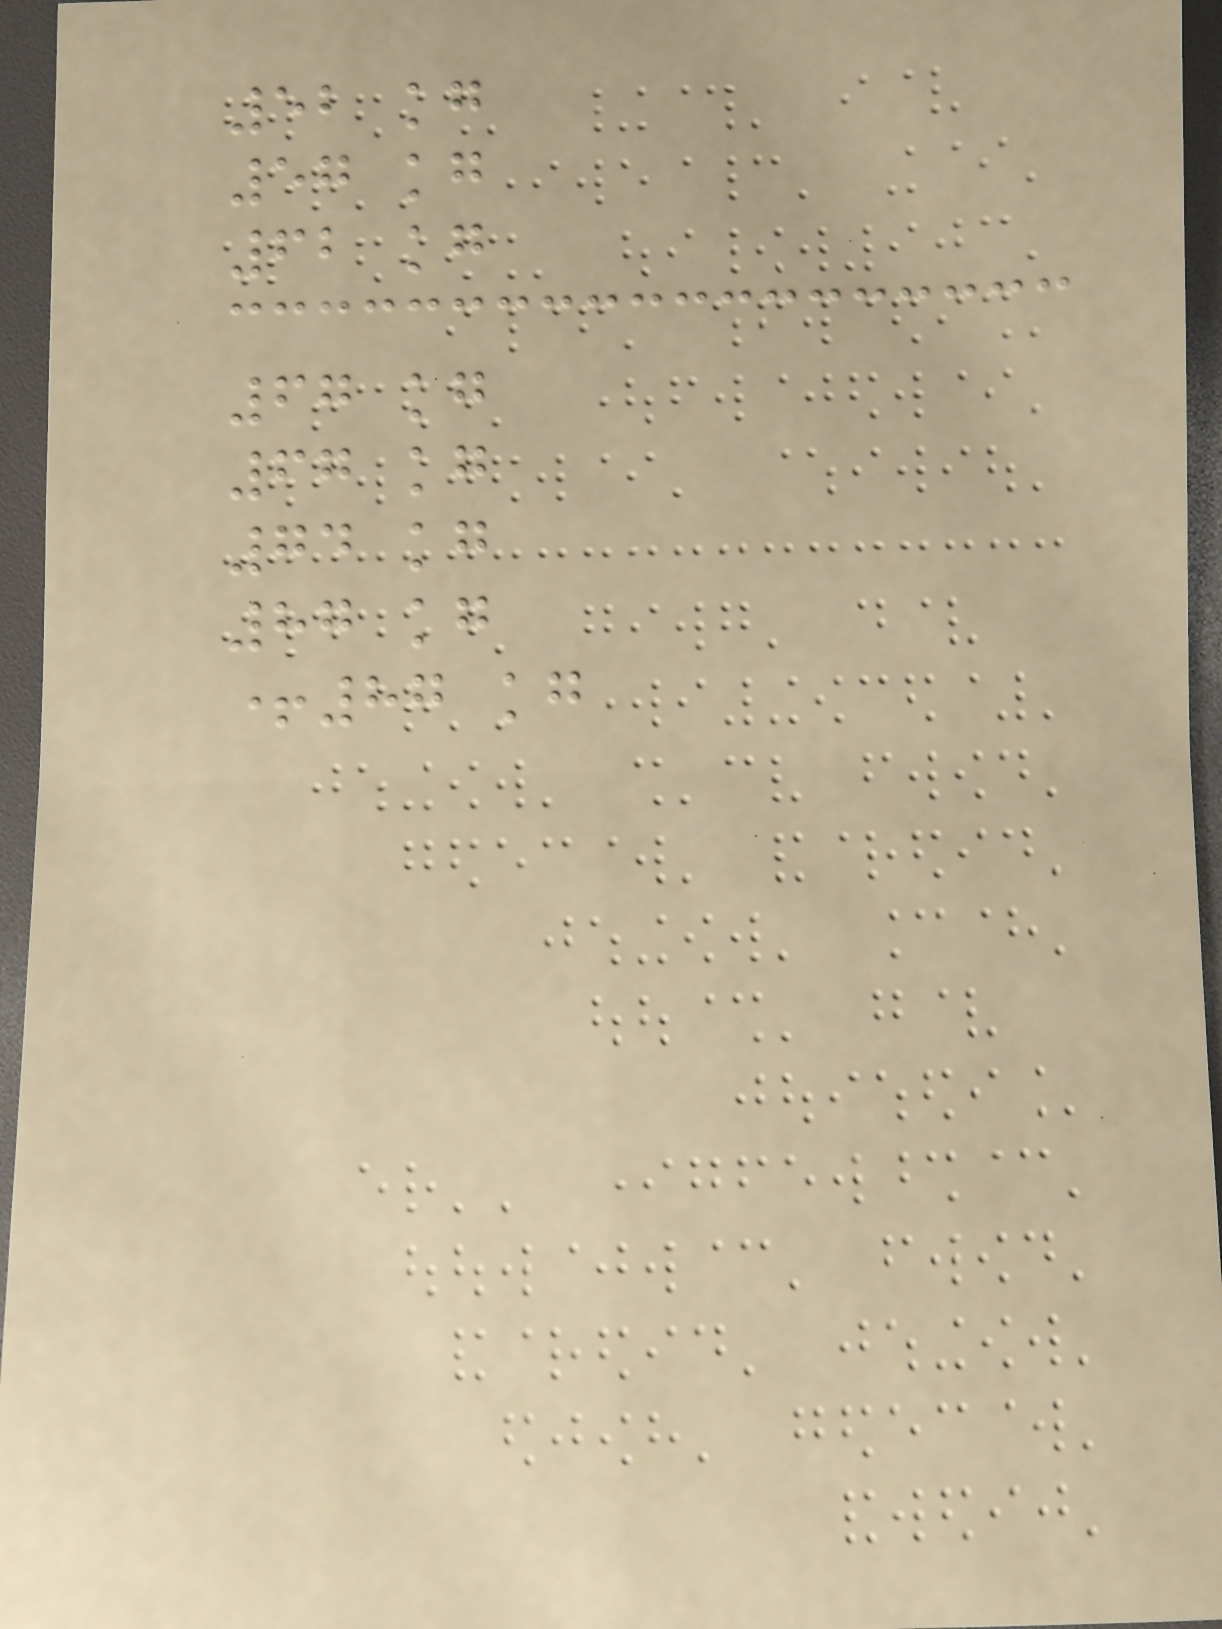52 kg
57 kg
62 kg
67 kg
67 kg
74 kg
87 kg
+87 kg
